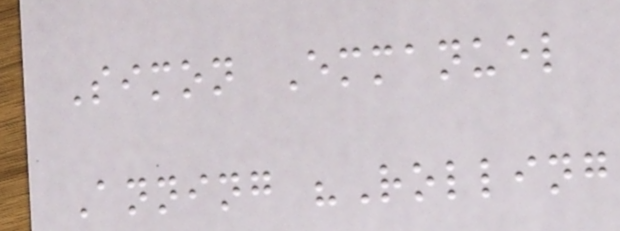Simon Emmanuel
Anning "Rolling
